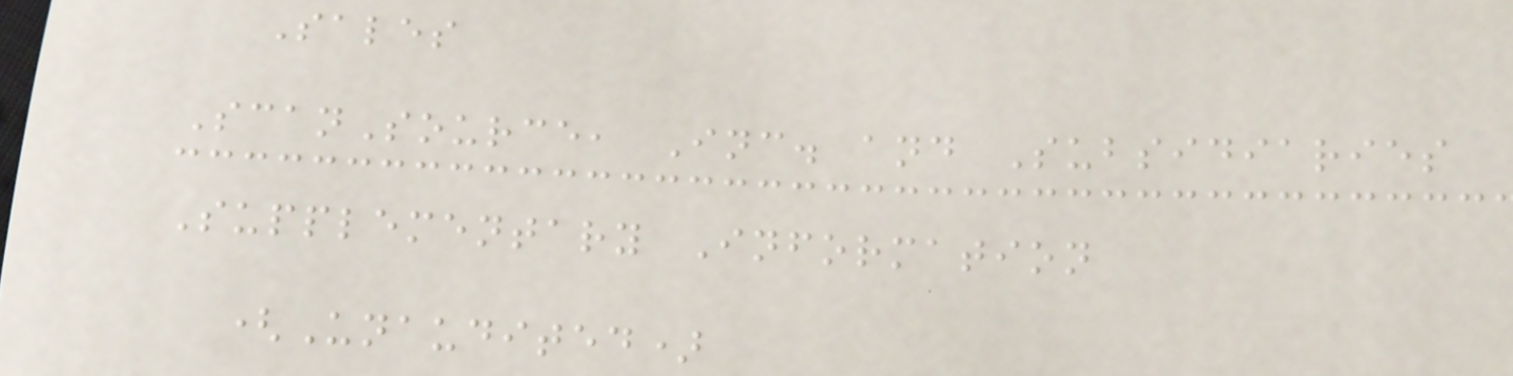Sales
ScanSource, Inc. and Subsidiaries
Supplementary Information
(Unaudited)
